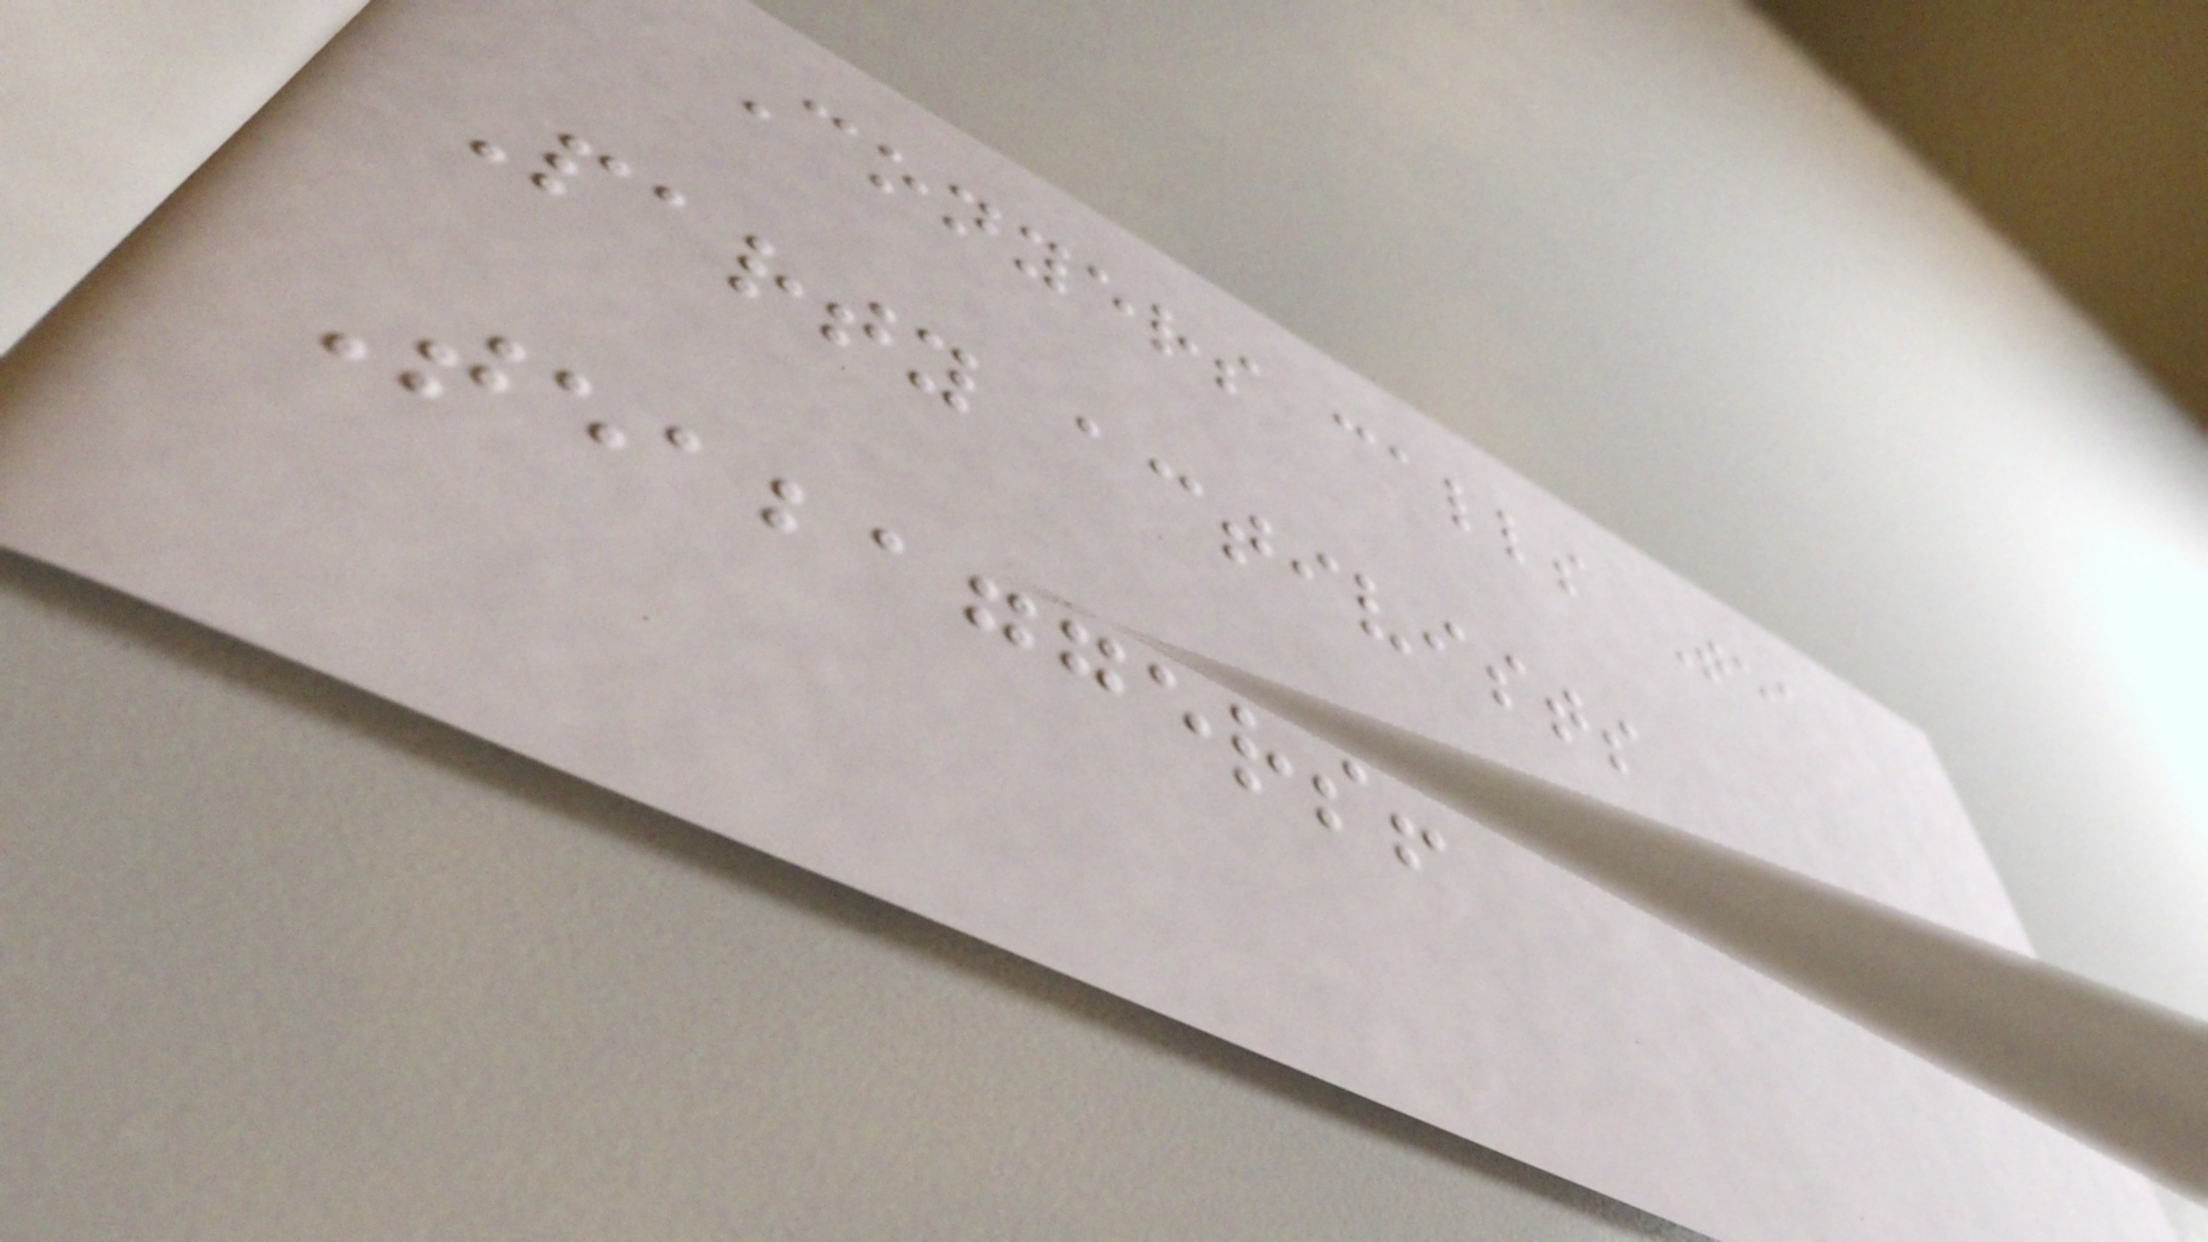Conyers calls Tea
Party activists
Teabaggers!
